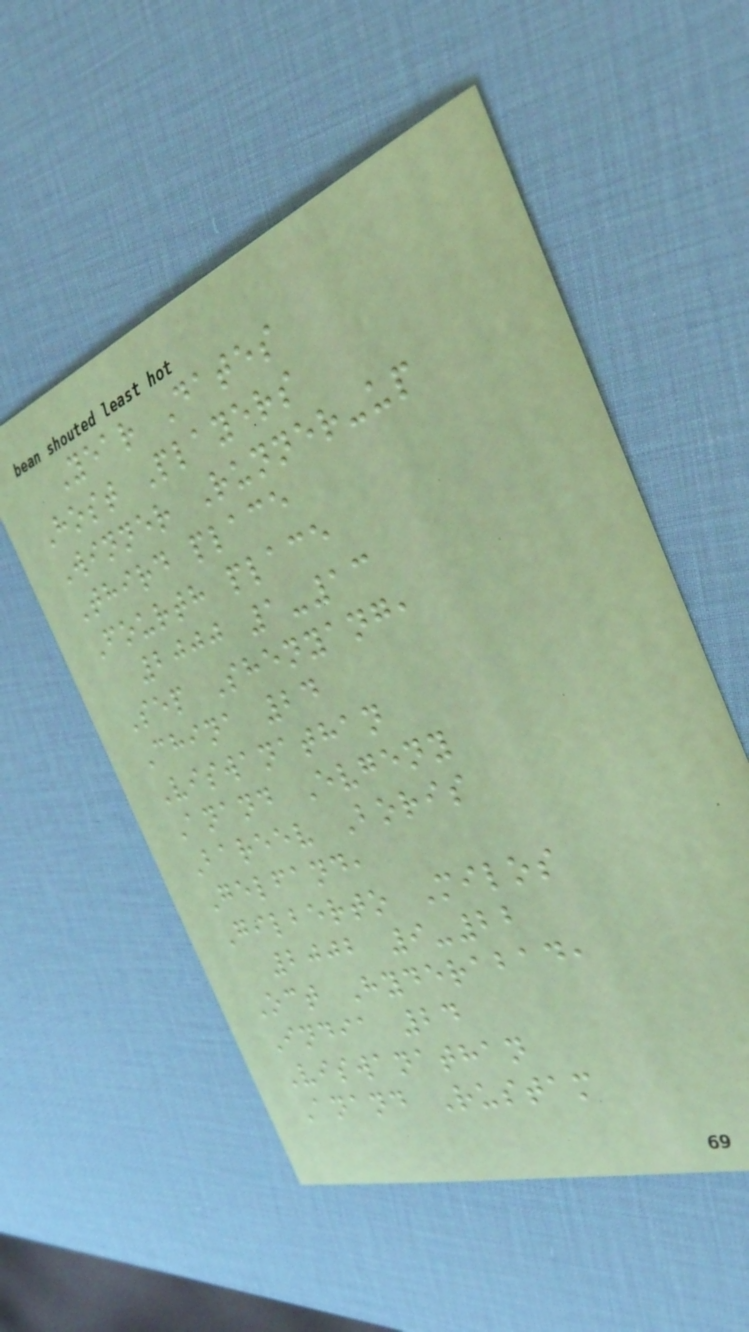Year Dates
Host Players
Winner Runner-up
Third place
Fourth place
2000 1-13
Sep Shenyang,
China 24
Viswanathan
Anand Evgeny
Bareev Boris
Gelfand,
Gilberto Milos
2002 9-22
Oct Hyderabad,
India 24
Viswanathan
Anand Rustam
